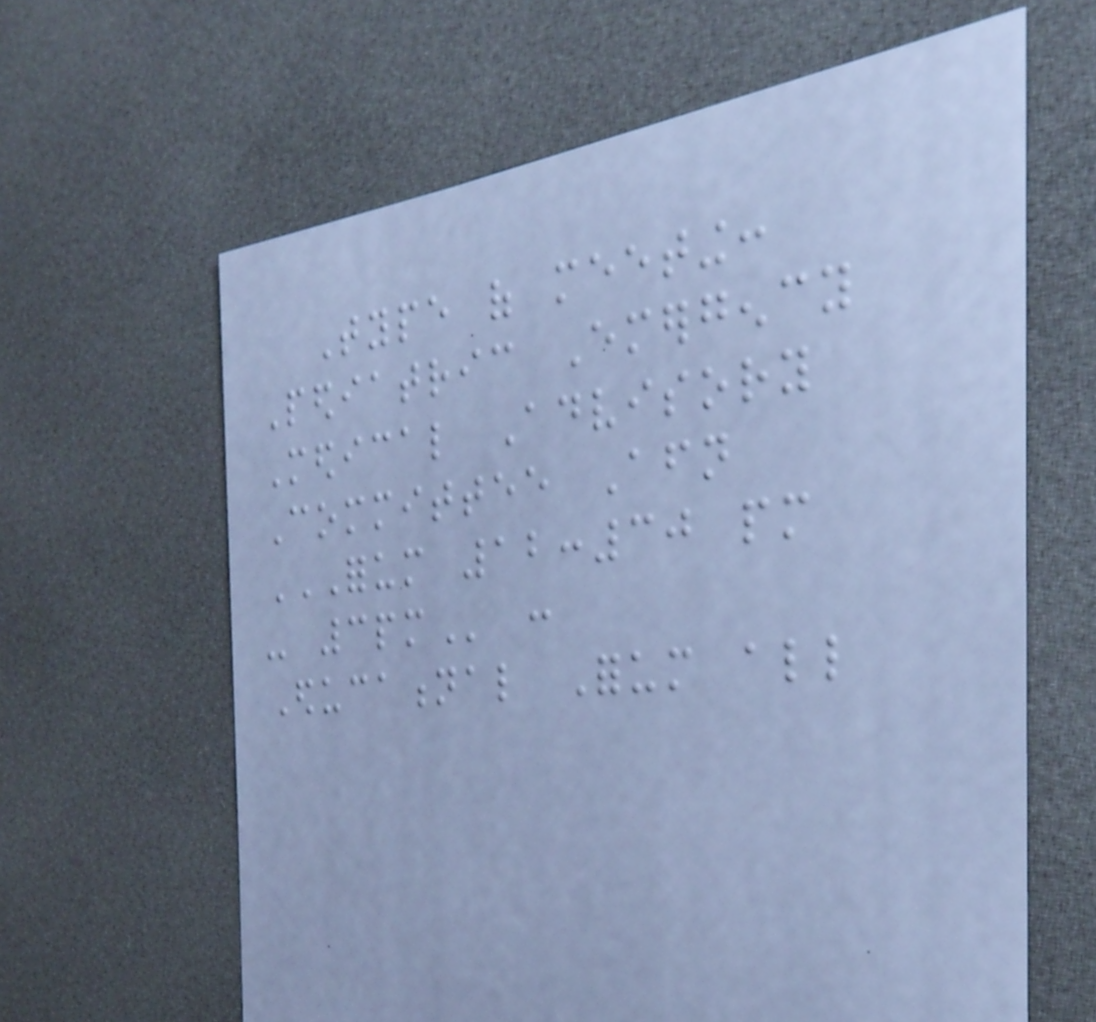Type of meeting:
Pediatric Emergency
Medical Advisory
Committee Afternoon
FORUM 12:30 PM
- 3PM :
Educational Forum all
